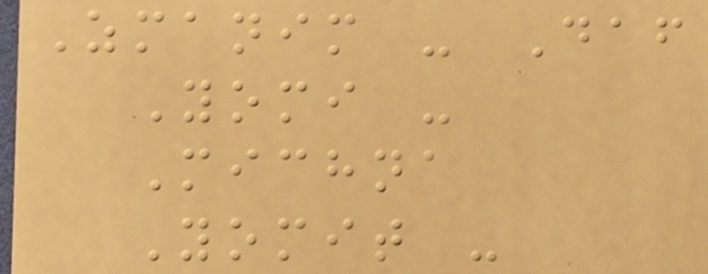Zmanim - Daf
Yomi -
Michna
Yomit -
